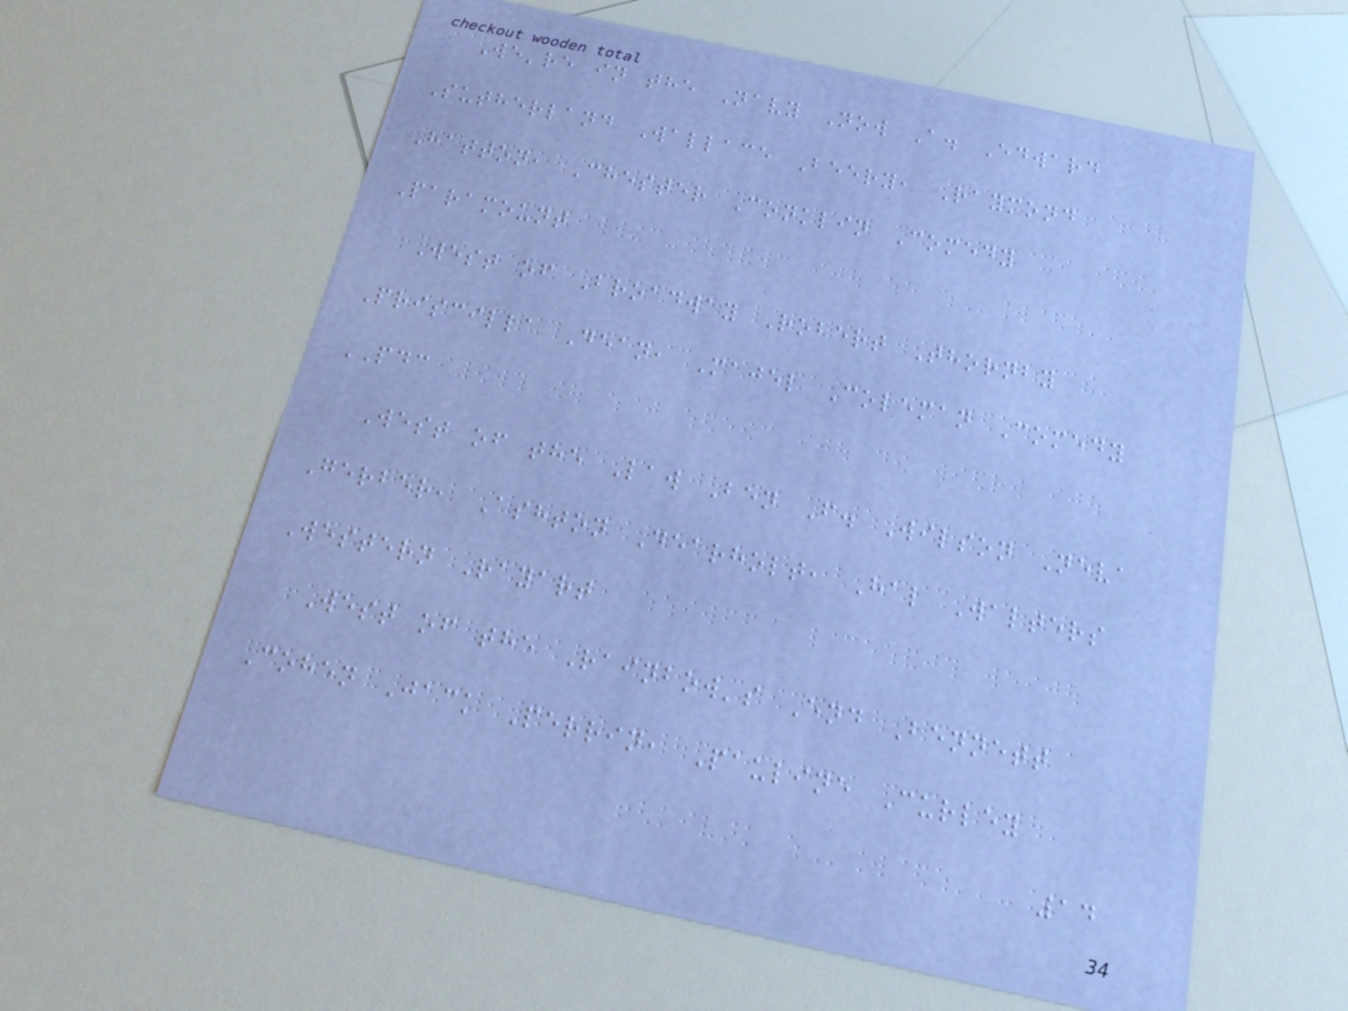We're in the Navy Now A. Edward
Sutherland Wallace Beery, Raymond
Hatton, Chester Conklin Comedy
Paramount
West of Broadway Robert Thornby
Priscilla Dean, Majel Coleman Comedy
PDC
West of the Law Ben F. Wilson Neva
Gerber, Ashton Dearholt, Hal Walters
Western Rayart
West of the Rainbow's End Bennett
Cohen Jack Perrin, Pauline Curley
14
